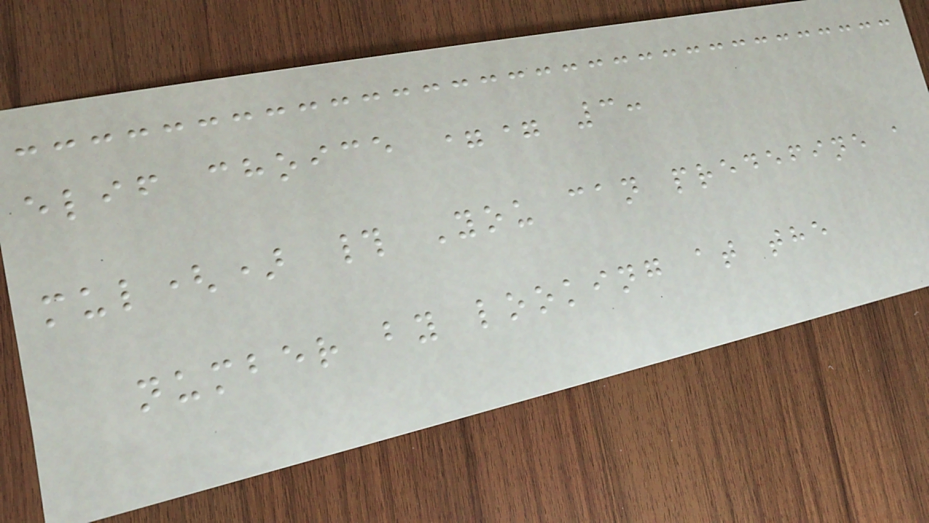elif choice == 3:
mul() # You can predefine a
number by looking at the
